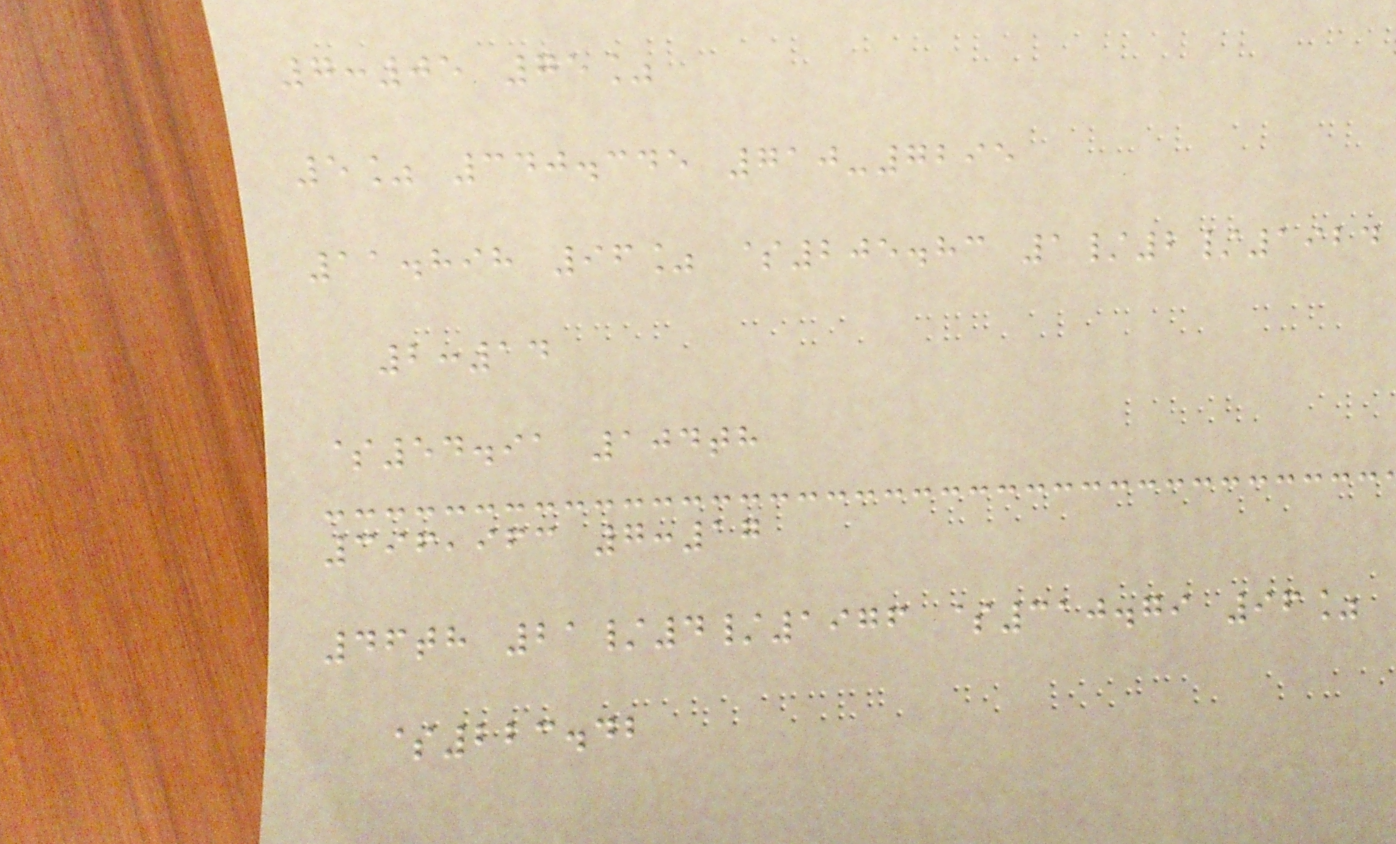7:05 75%
5% 340.345 710-7295
11.898 96% $205.83 1/2/1924
2:14
$54.91 104th
396,963 7:17
46th 21/4/1976 $310.79 96%
$223.42
